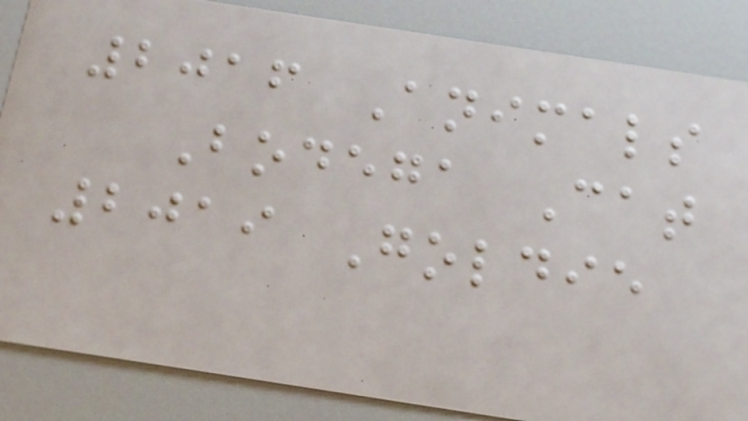2016 Animals
Bodega Cat
2019 Goldie
